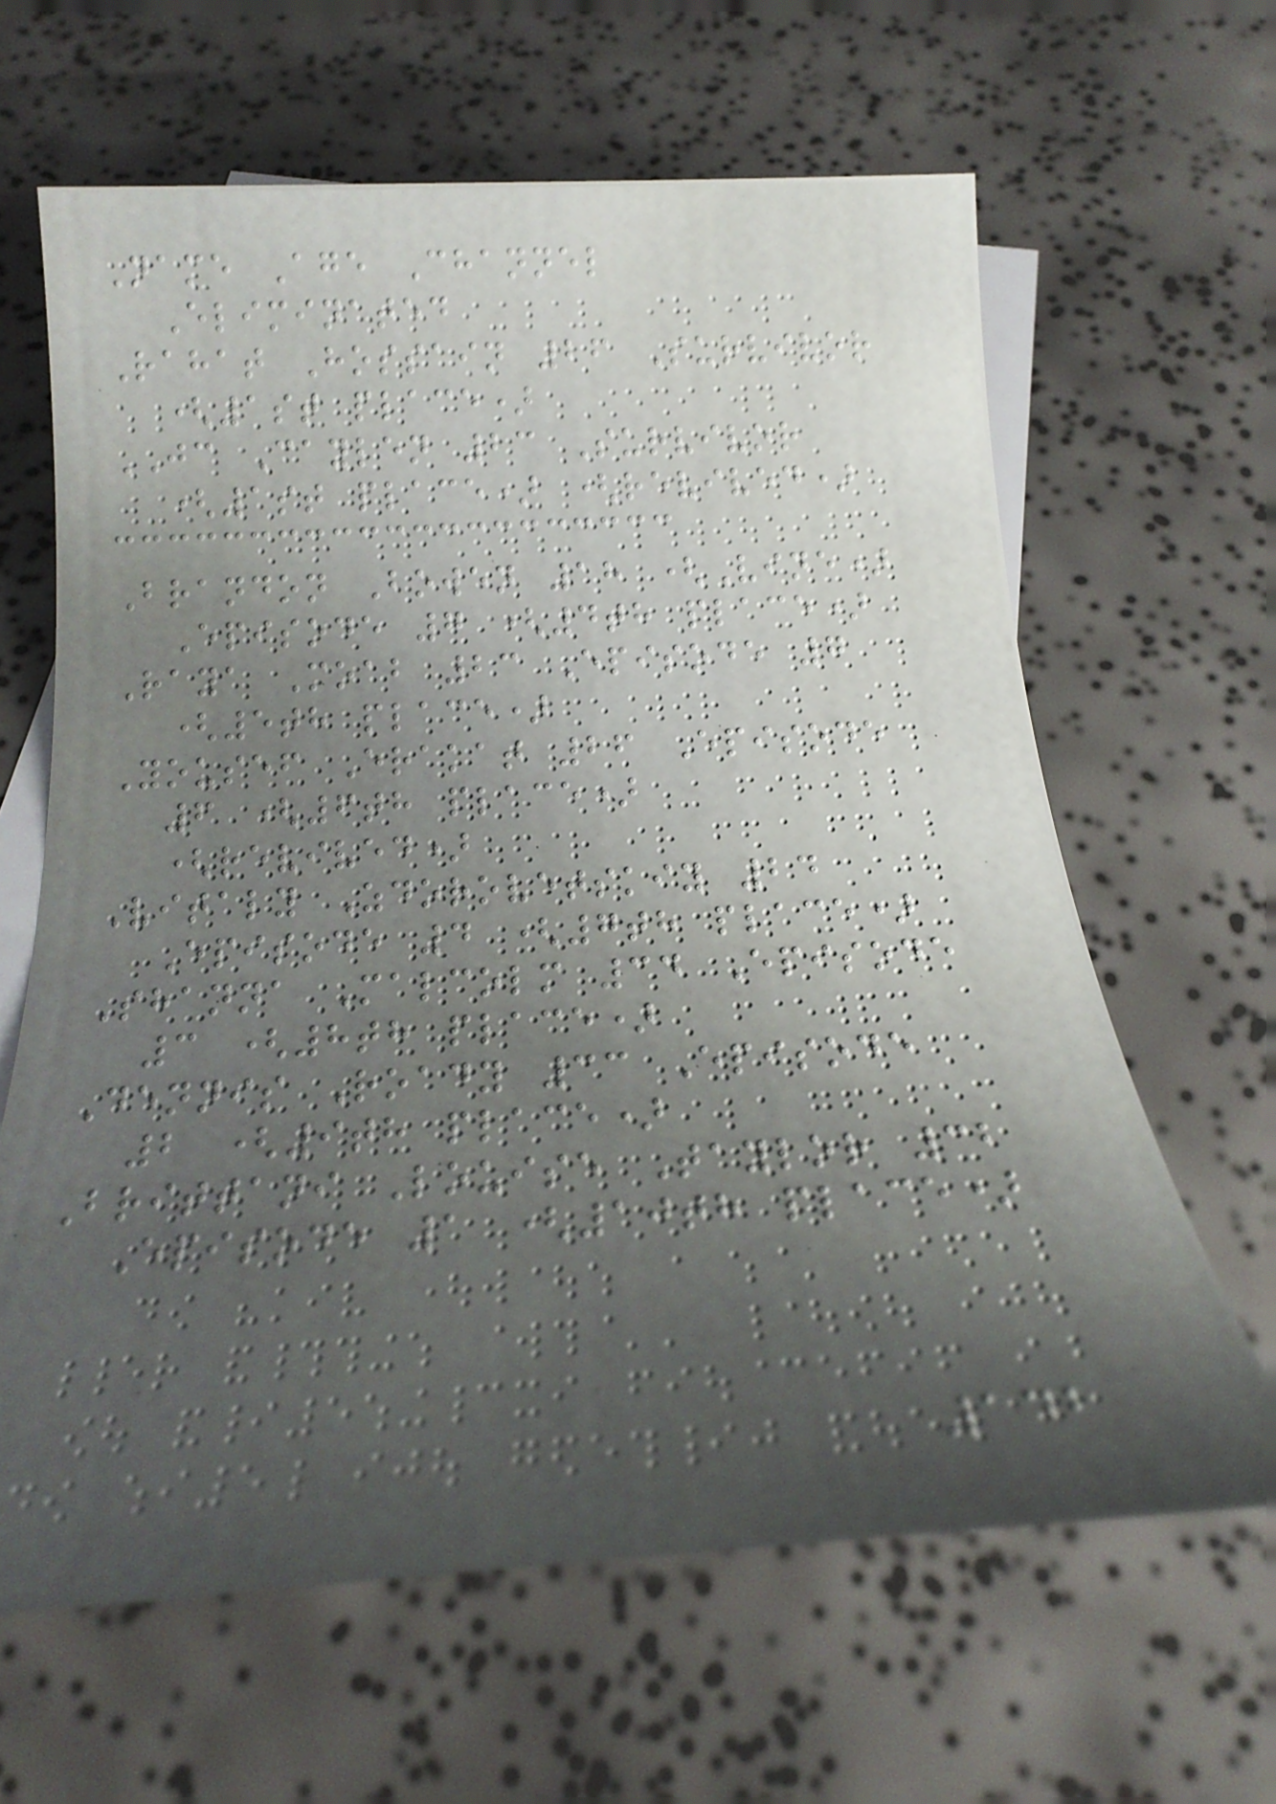Name Age Channel
Eliminated
Rahat Hossain 26 Survivor
(1st place)
JC Caylen 23 Survivor
(1st place) (revived)
Brandon Bowen 18 (Vine)
Episode 7 (4th place)
Raya Moab 23 Episode 7
(5th place)
Yousef Erakat 26 Episode
6 (6th place)
(revived)
Vitaly Zdorovetskiy 24
Episode 4 (7th place)
Shanna Malcolm 34 Episode
3 (8th place)
Dennis Roady 33 Episode
2 (9th place)
Brittani Louise Taylor 32
Episode 1 (10th place)
142
